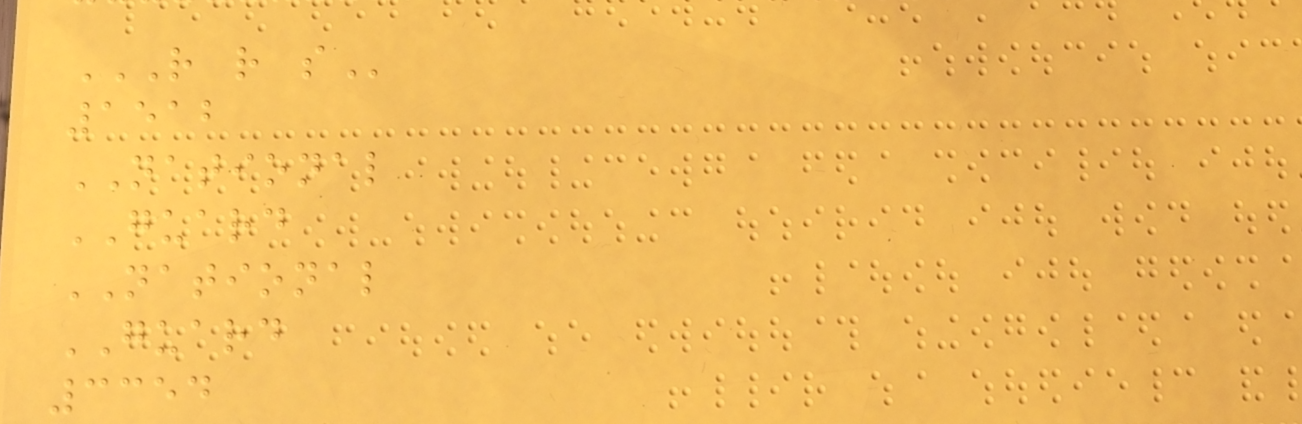R R S
1512
NATIONAL
GUARD
NATIONAL
GUARD
3354
